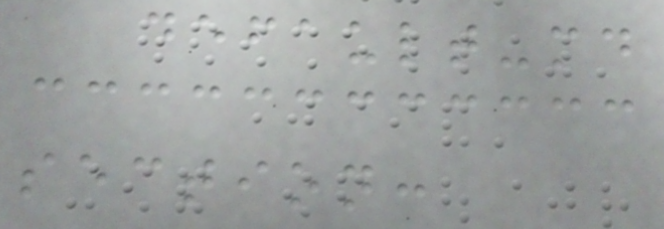default-md
section:
